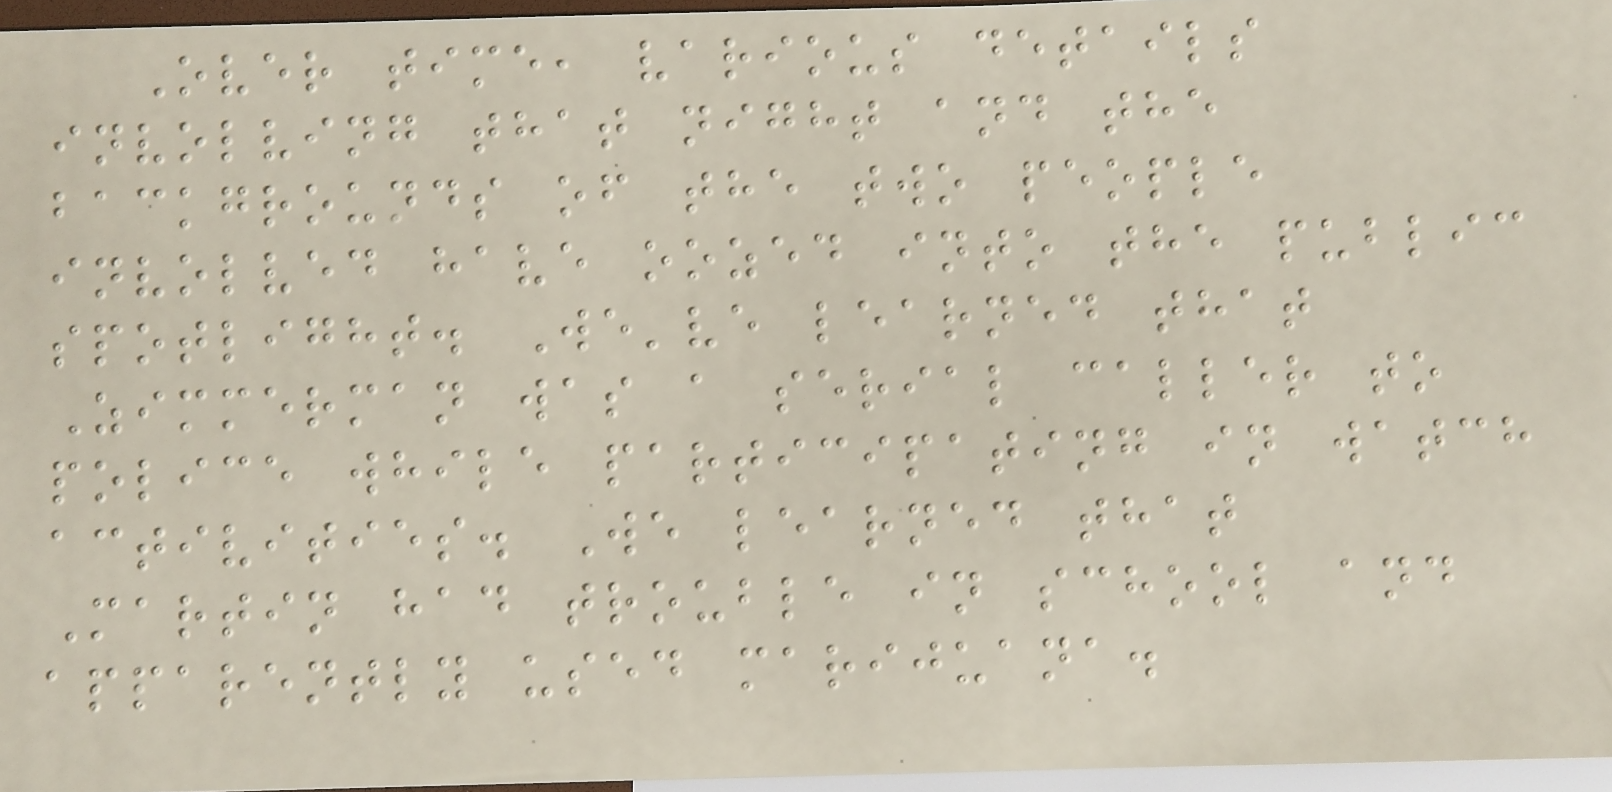Over time, various details
involving that night and the
backgrounds of the two people
involved have oozed into the public
spotlight. We've learned that
Zimmerman was a serial caller to
police while participating in watch
activities. We learned that
Martin had trouble in school and
apparently used marijuana.
